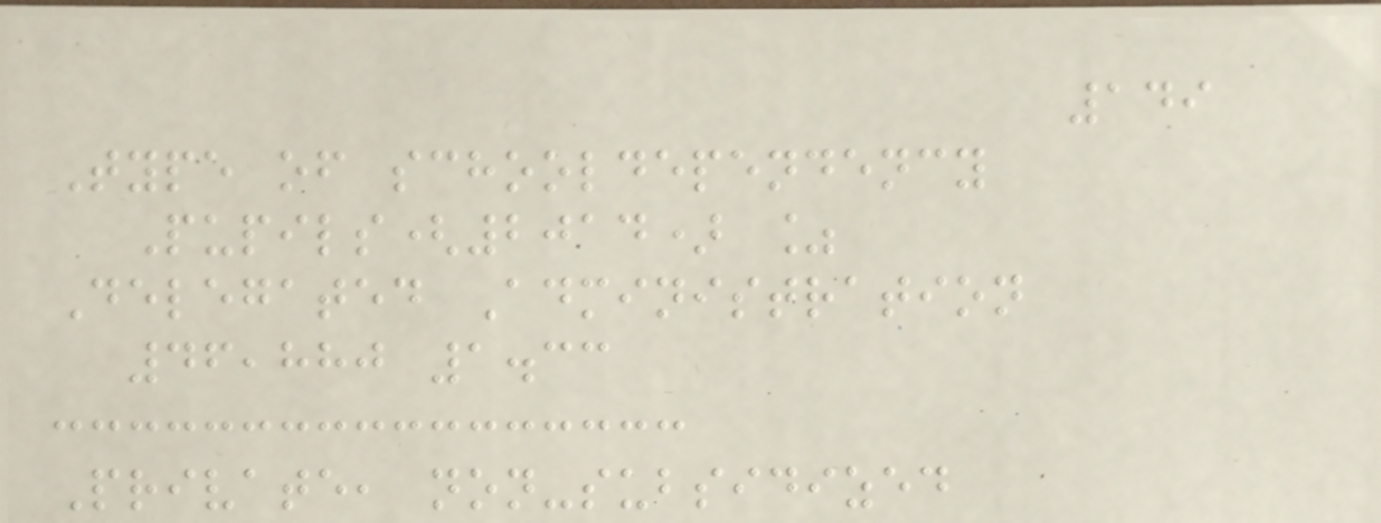149
Type of schooldependency
Pupils(2014) %
Delegated Administration
46,880 1.33
Private, non-subsidized
